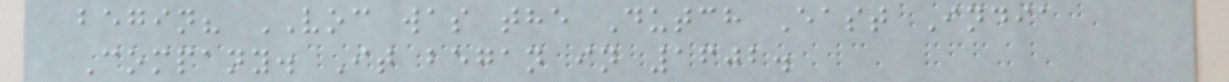begin? VOC was the Dutch East India
Company. It began in 1602.
